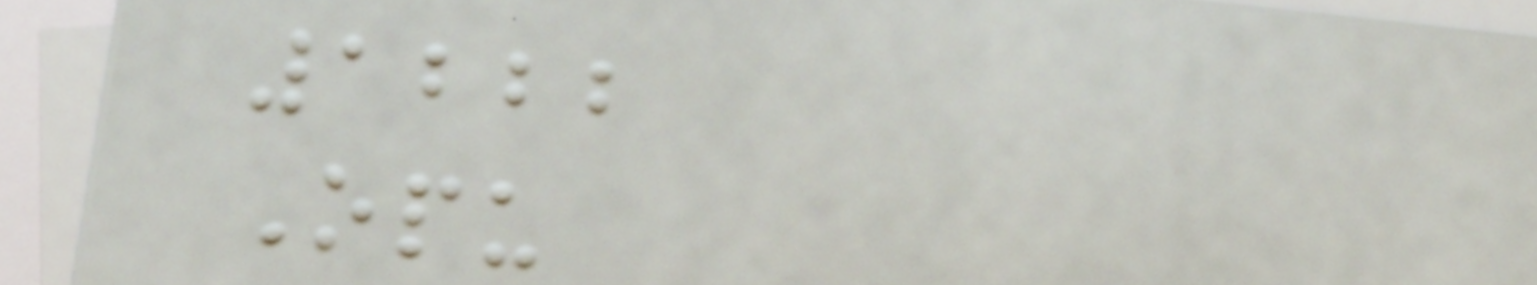1222
Opu
